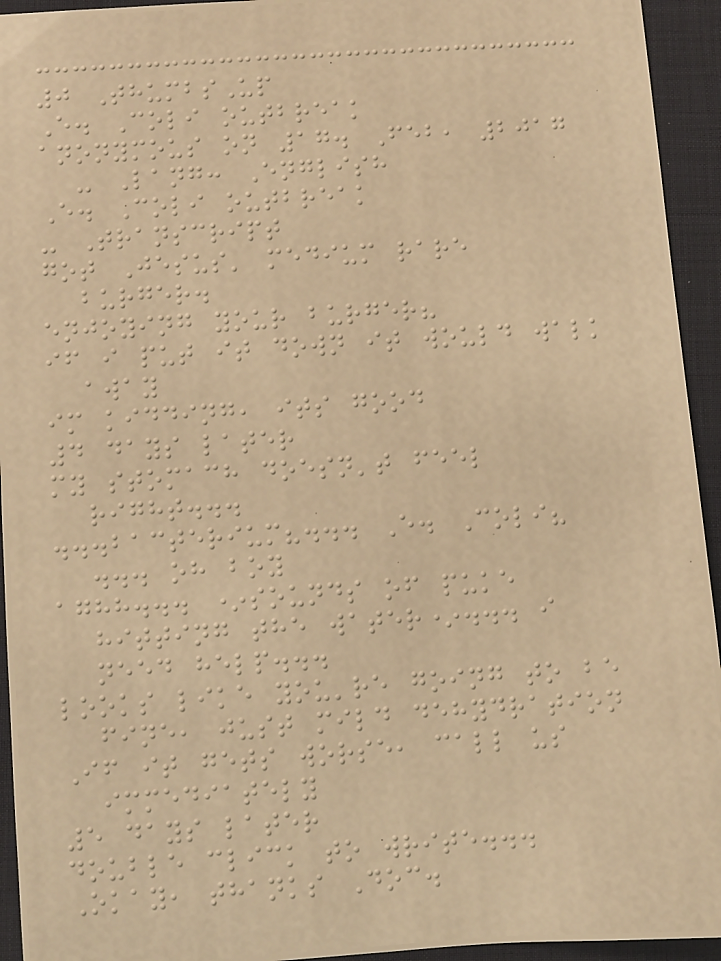0 ThumbsUp
E. Coli outbreak
anonymous on 17. Feb, 2017
- Lang: English
E. Coli outbreak
- Transcript
got Jesus' medium rare
burger.
enjoying your burger?
if i put it down it would walk
away
im kidding, its good
4 days later
my stomach doesn't feel
right...
...bacterium?... E. Coli?
... oh boy
aghh... *sounds of puke
hitting the water*... i
need help...
looks like you're going to be
fine, just mild dehydration
If it gets worse, call us
immediately
5 days later
double click to write...
Okay, thanks Doc.
